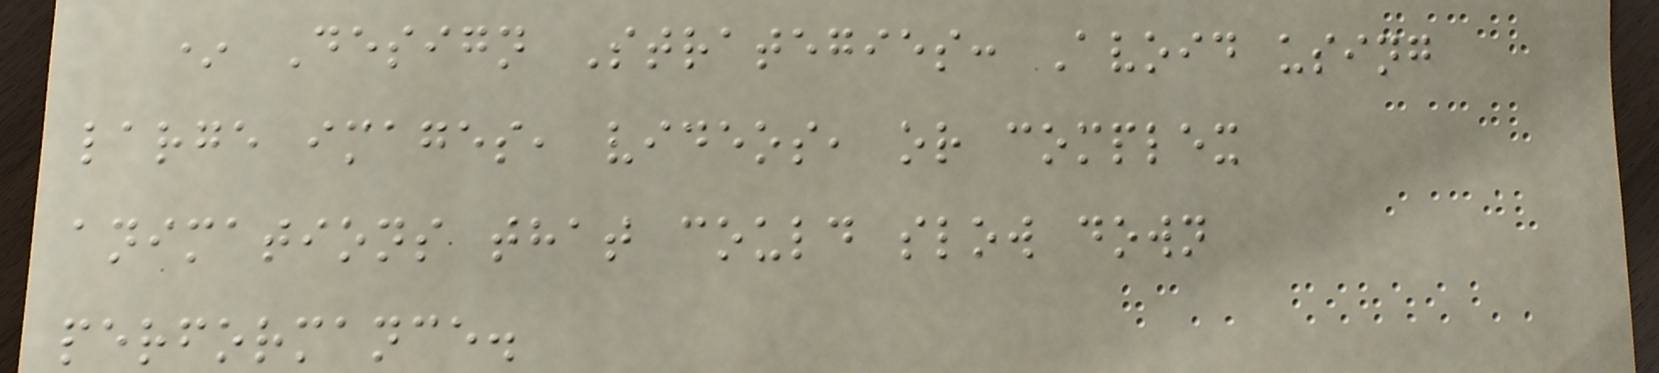* Design Strategies: Avoid using
large images, videos, or complex
animations that could slow down
performance.
